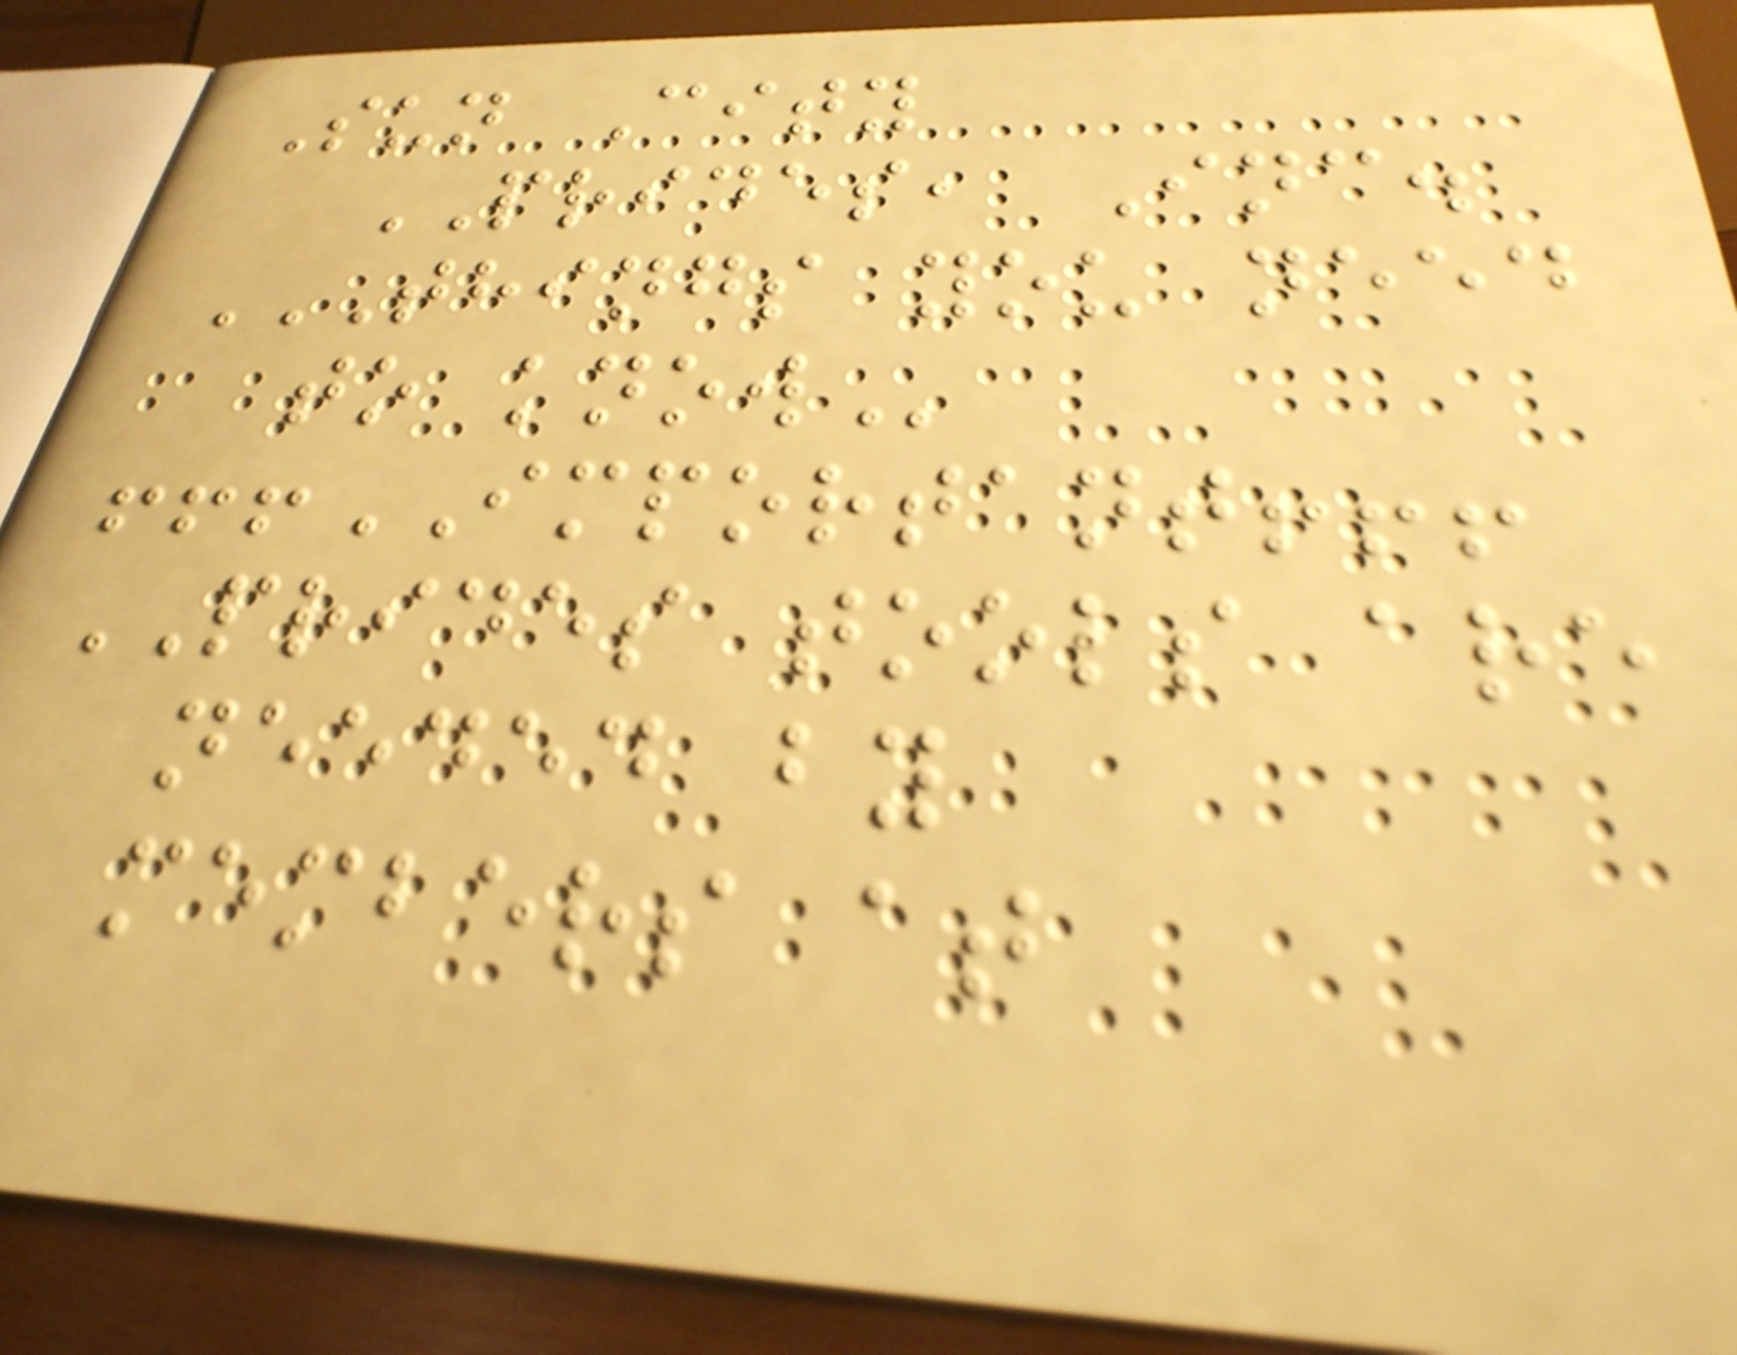Sun City
PRIDES, Inc.
THINGS YOU NEED
TO KNOW
!!!IMPORTANT!!!
PRIDES tools are
needed by
members at
